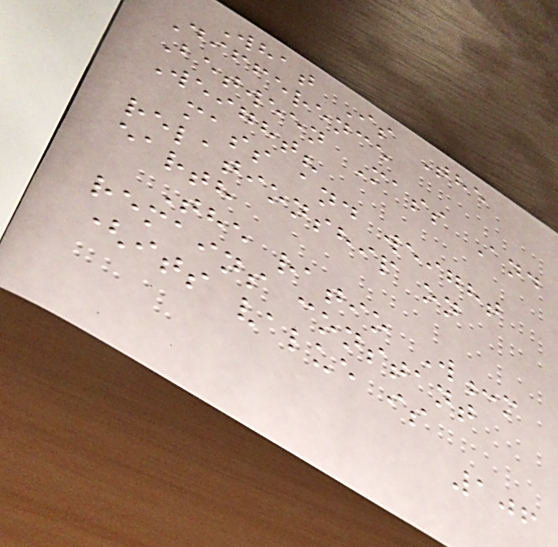What Is The
Difference
Between Mass And
Weight?
mass and weight
relationship on
earth
The ratio W:m
remains constant
(its value is
106
